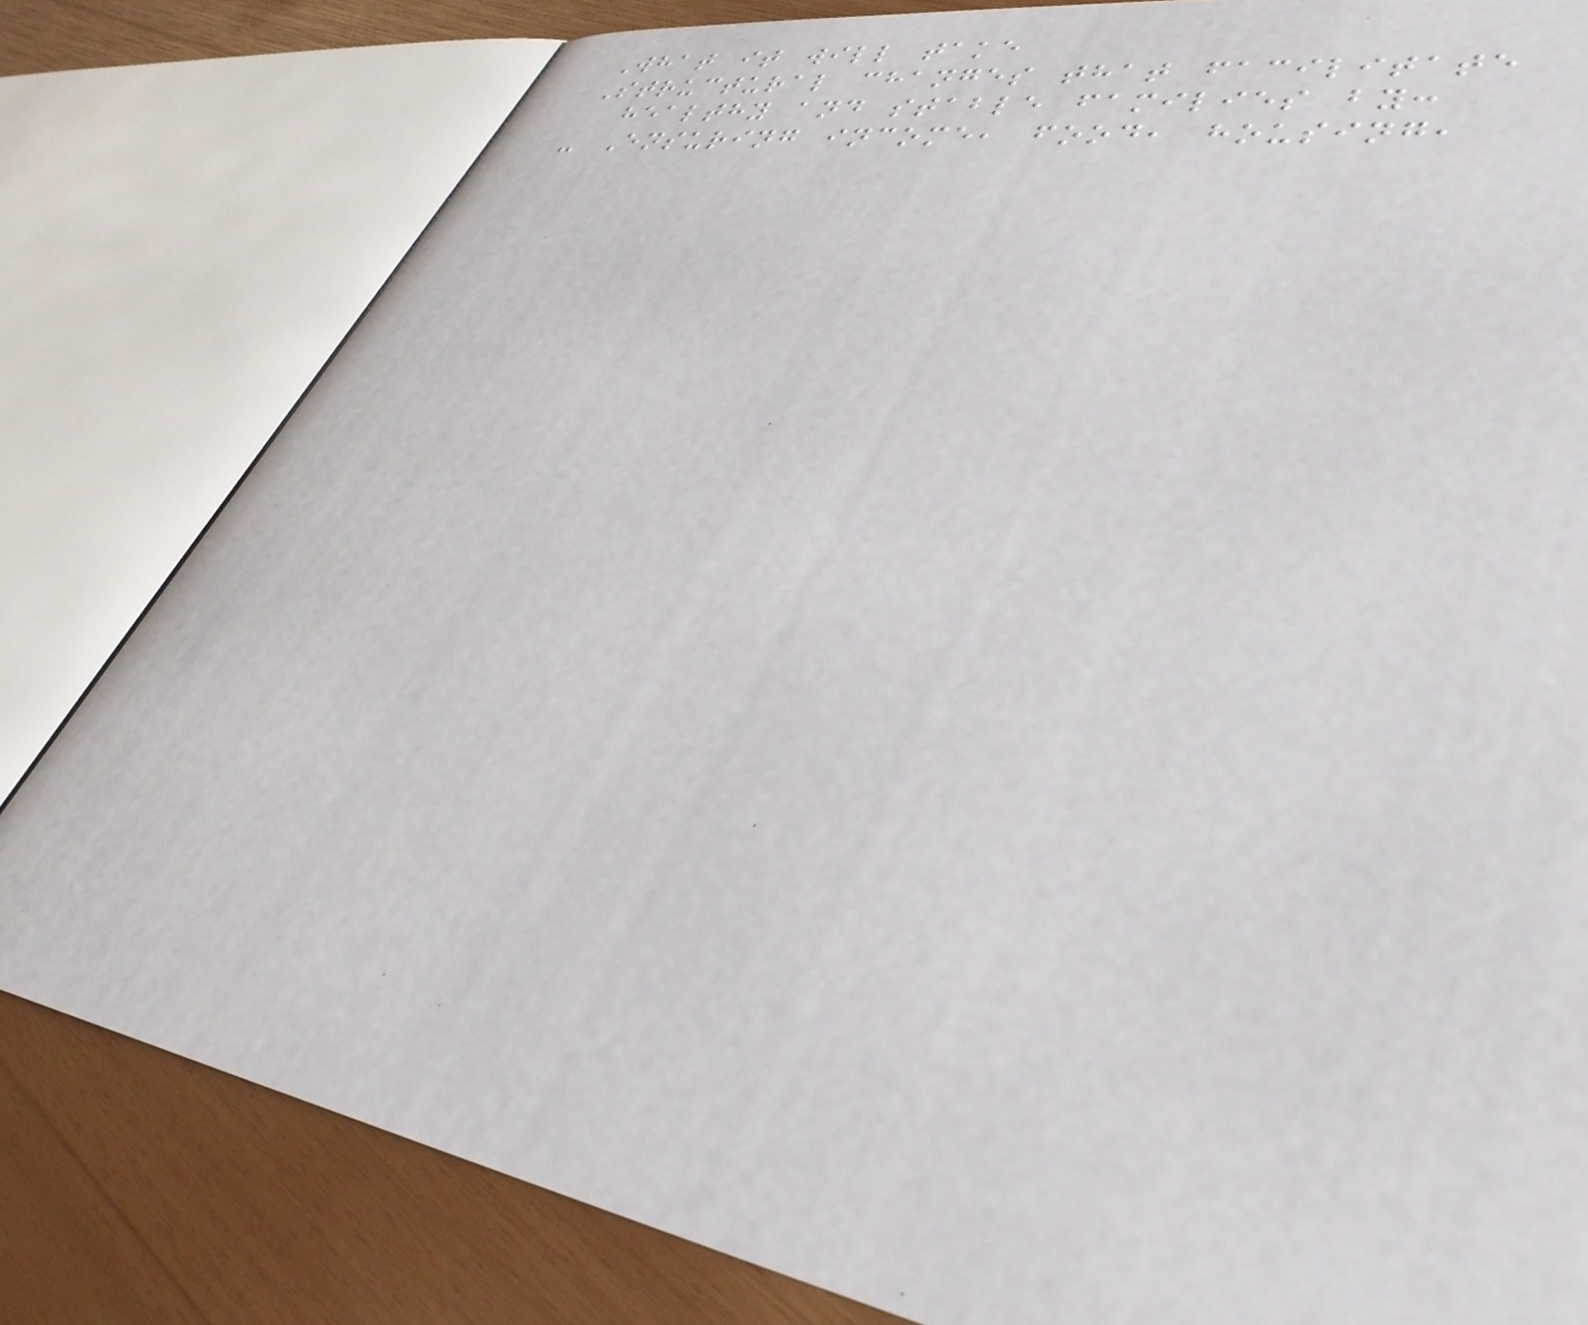What it will take
Structural changes that facilitate
healthy and stable families by:
- Ensuring income, food, housing,
